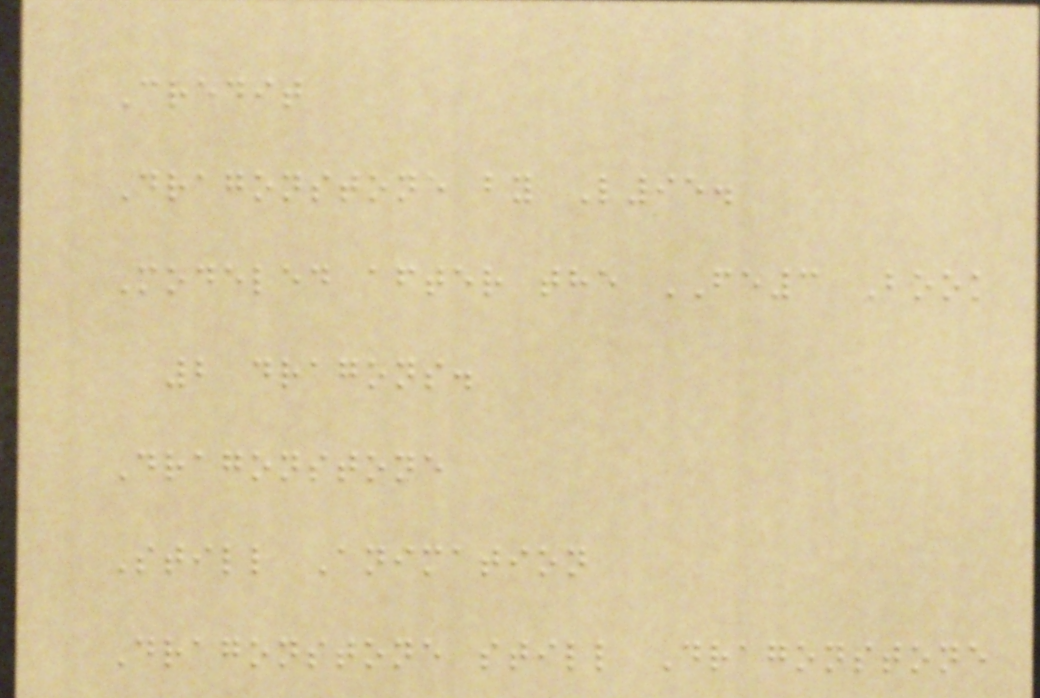Credit
Dragonstone by L95.
Modeled after the FE3 Book
2 dragons.
Dragonstone
Still Animation
Dragonstone still Dragonstone
